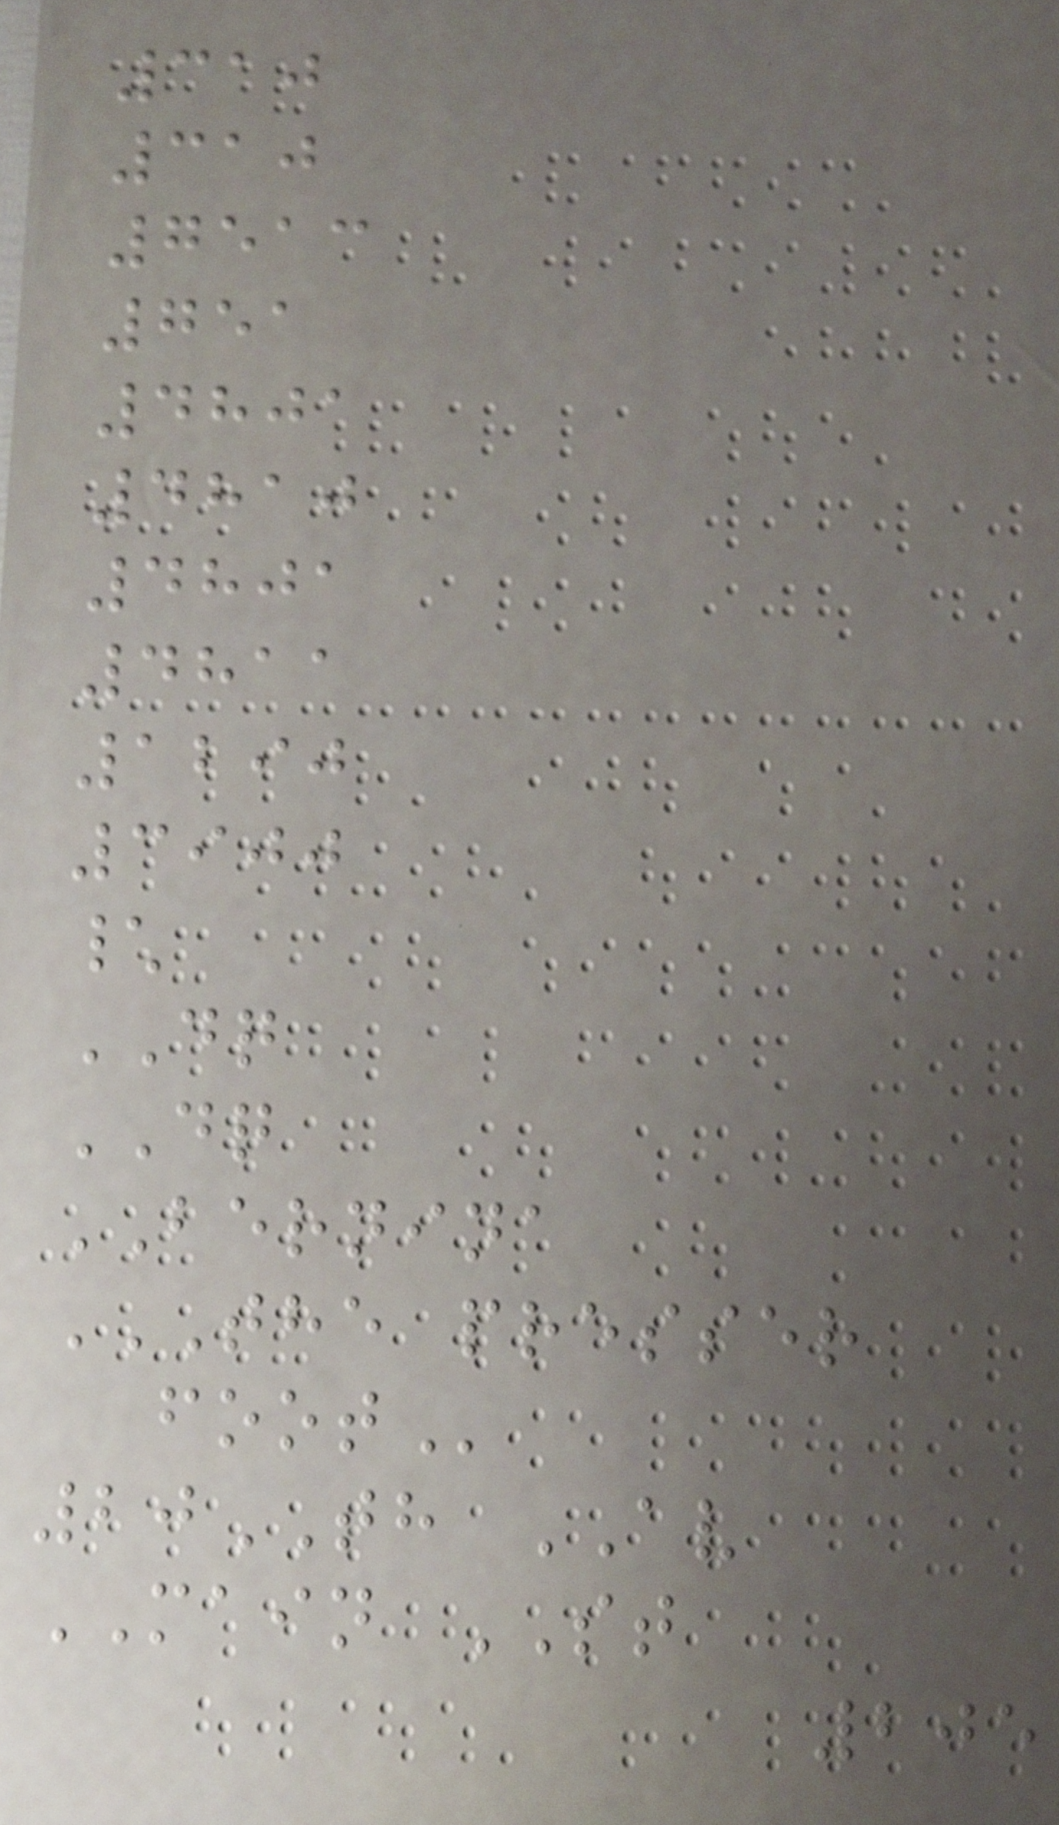310
310
7513
751
4801
4810
4801
4811
1290
3900
\
DQ
DQ
BERNINA
THE PRESSER
FOOT
20TH AV
MAIN ST
205
